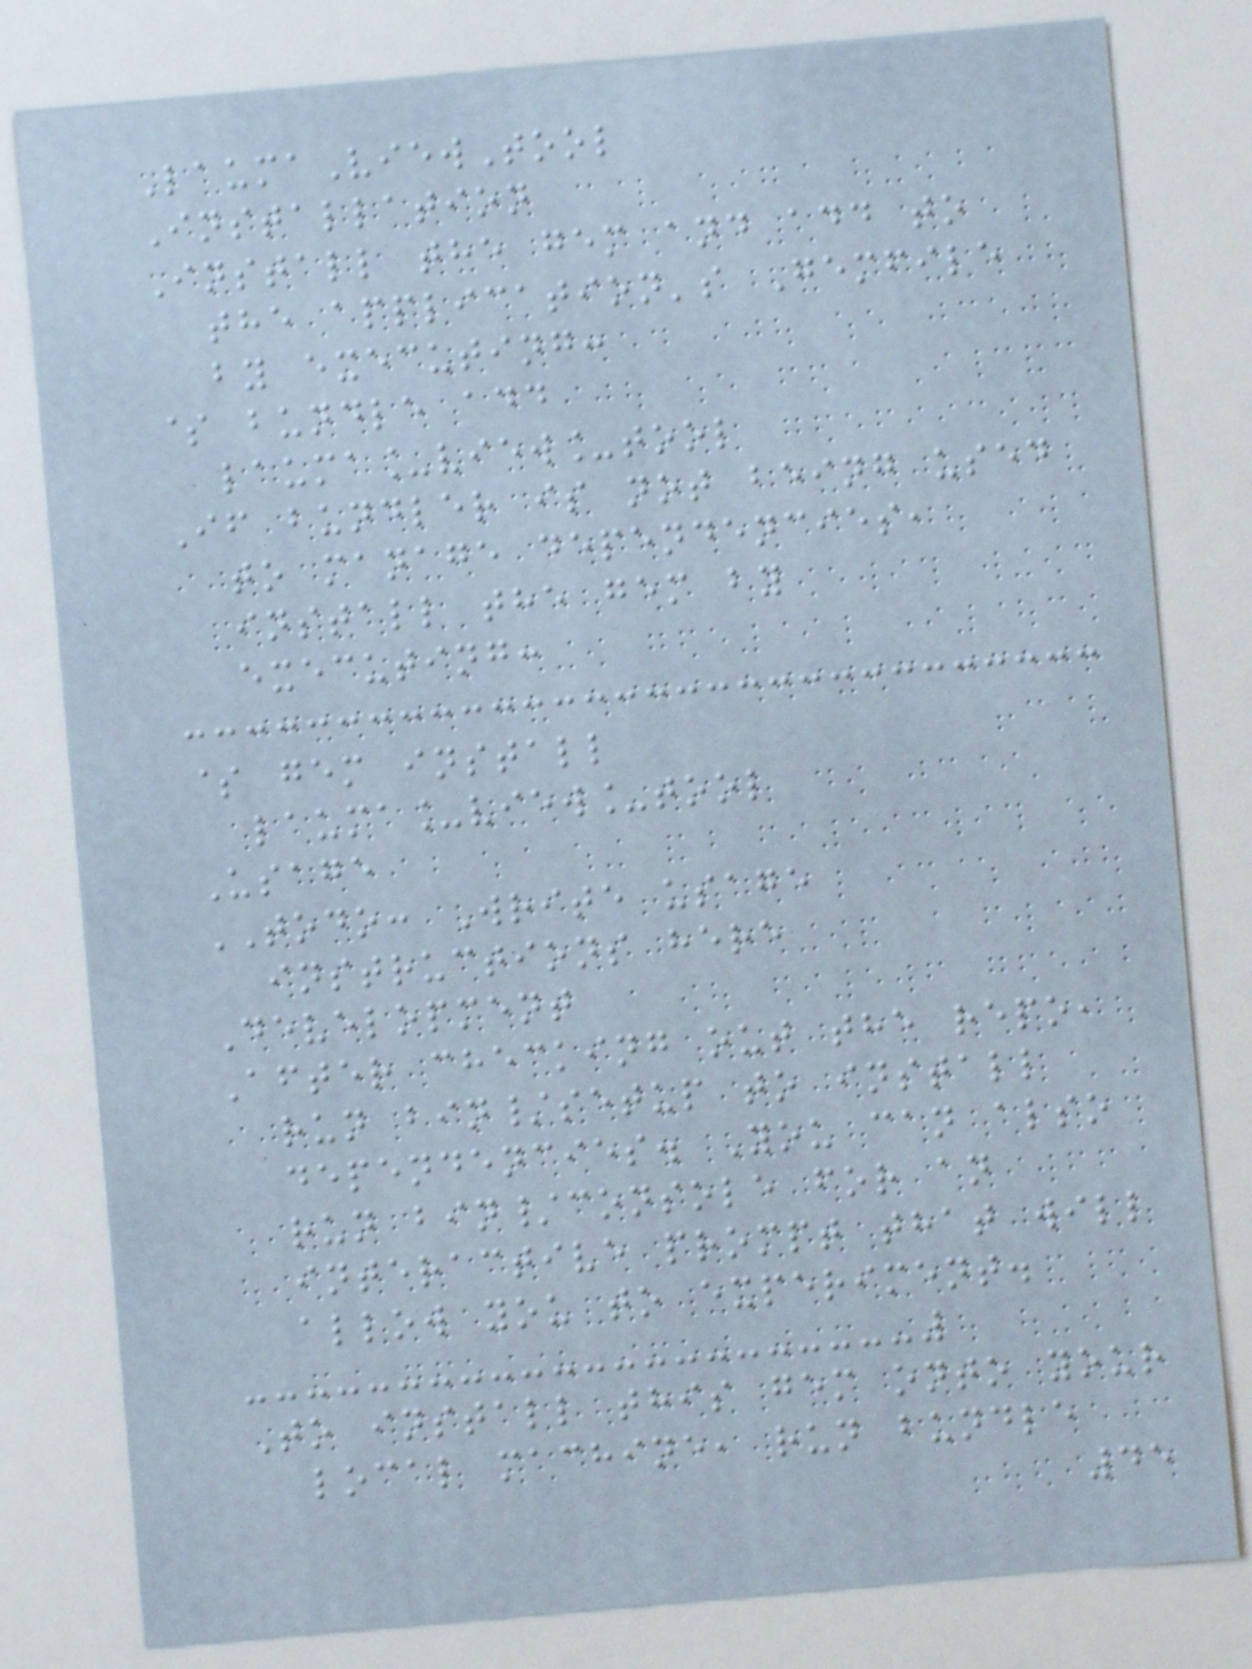LaumaViewTool
Installation
Install the gem and add to
the application's Gemfile
by executing:
$ bundle add
lauma_view_tool
If bundler is not being used
to manage dependencies,
install the gem by
executing:
$ gem install
lauma_view_tool
Usage
TODO: Write usage
instructions here
Development
After checking out the repo,
run bin/setup to install
dependencies. You can also
run bin/console for an
interactive prompt that will
allow you to experiment.
To install this gem onto your
local machine, run bundle
45
